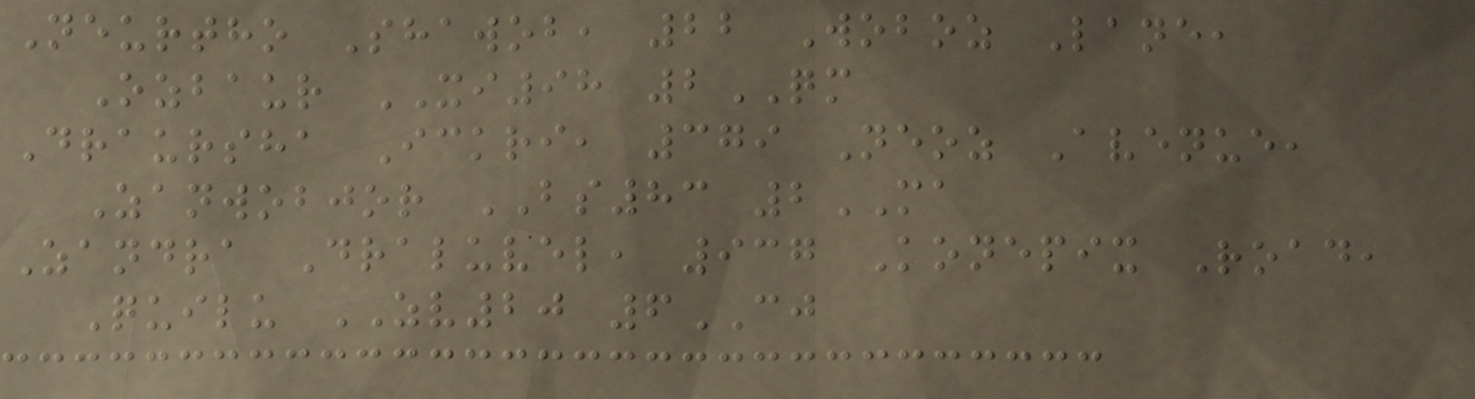Neurtho Shawob, 22 Woboz Lane,
Ozbaur XI98 2QM
Draursha Ickri, 379 Neoz Avenue,
Zanwobjor BS83 2MA
Zandra Draluvel, 937 Konepix Road,
Quilu ZV20 6CJ
